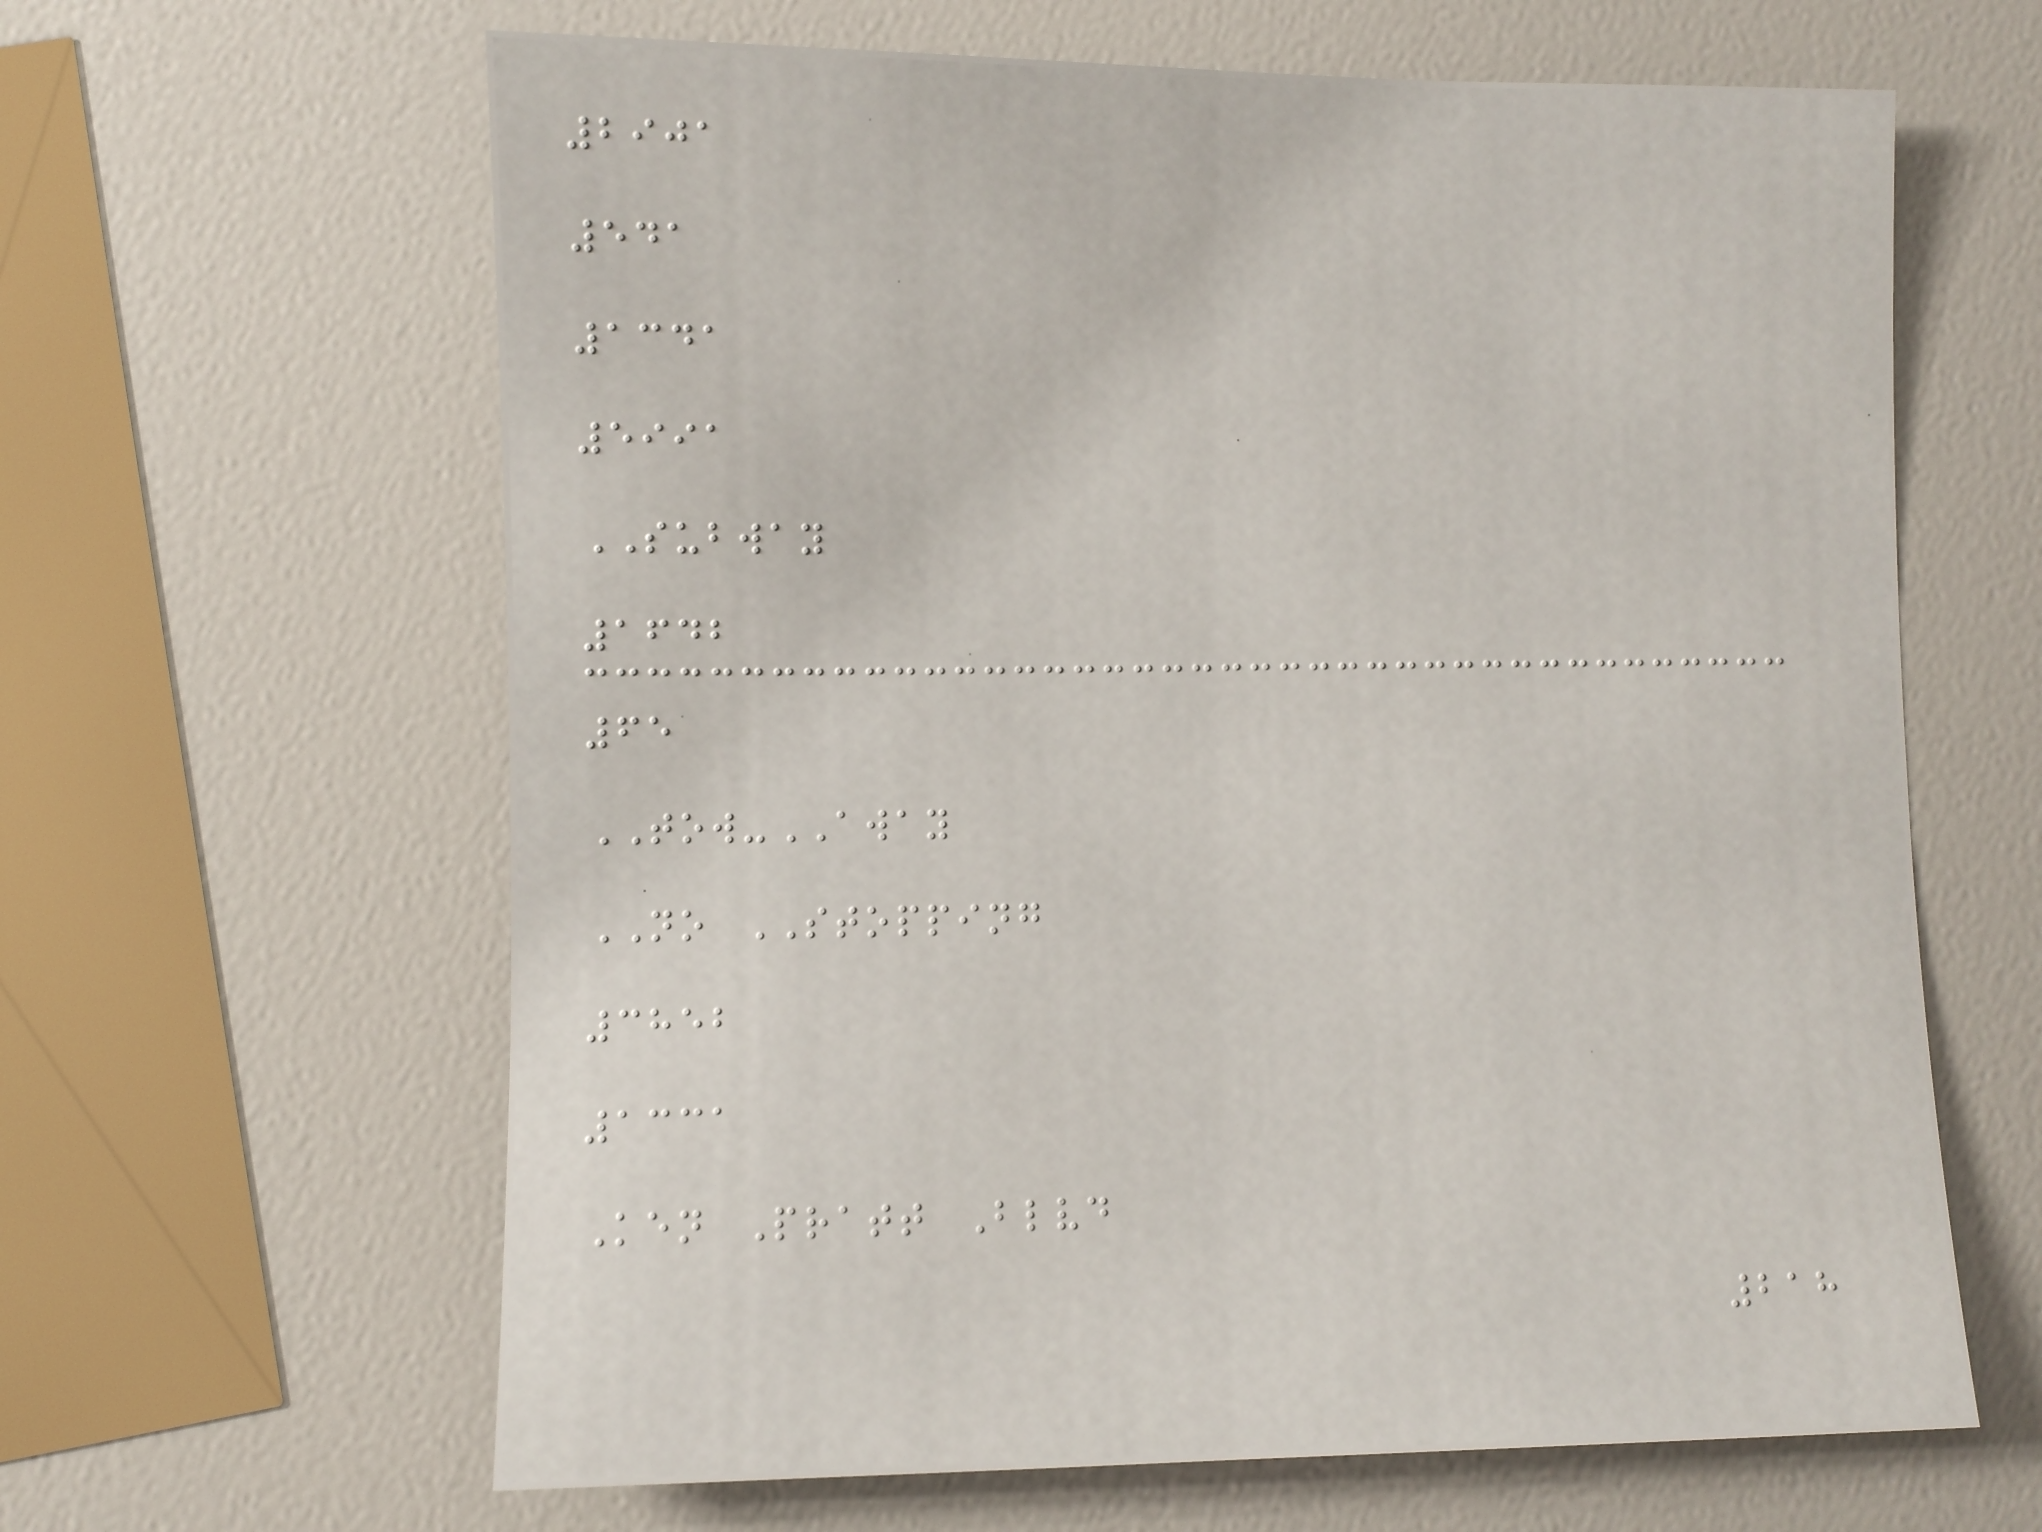2901
541
1341
5991
SUBWAY
1642
65
TOW-AWAY
NO STOPPING
3852
1331
Ken Pratt Blvd
218
